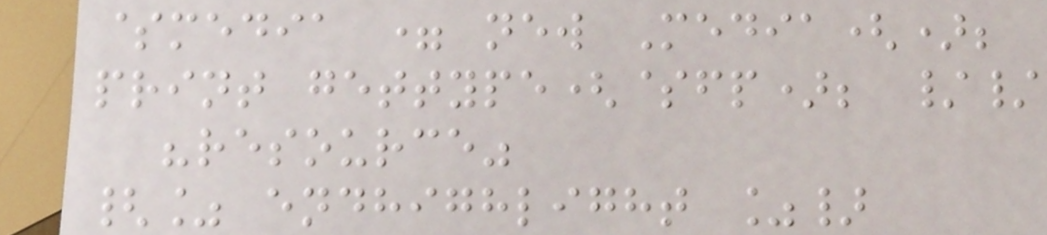$media = new Media();
print gettype($fp); //
"resource"
{% endhighlight %}
